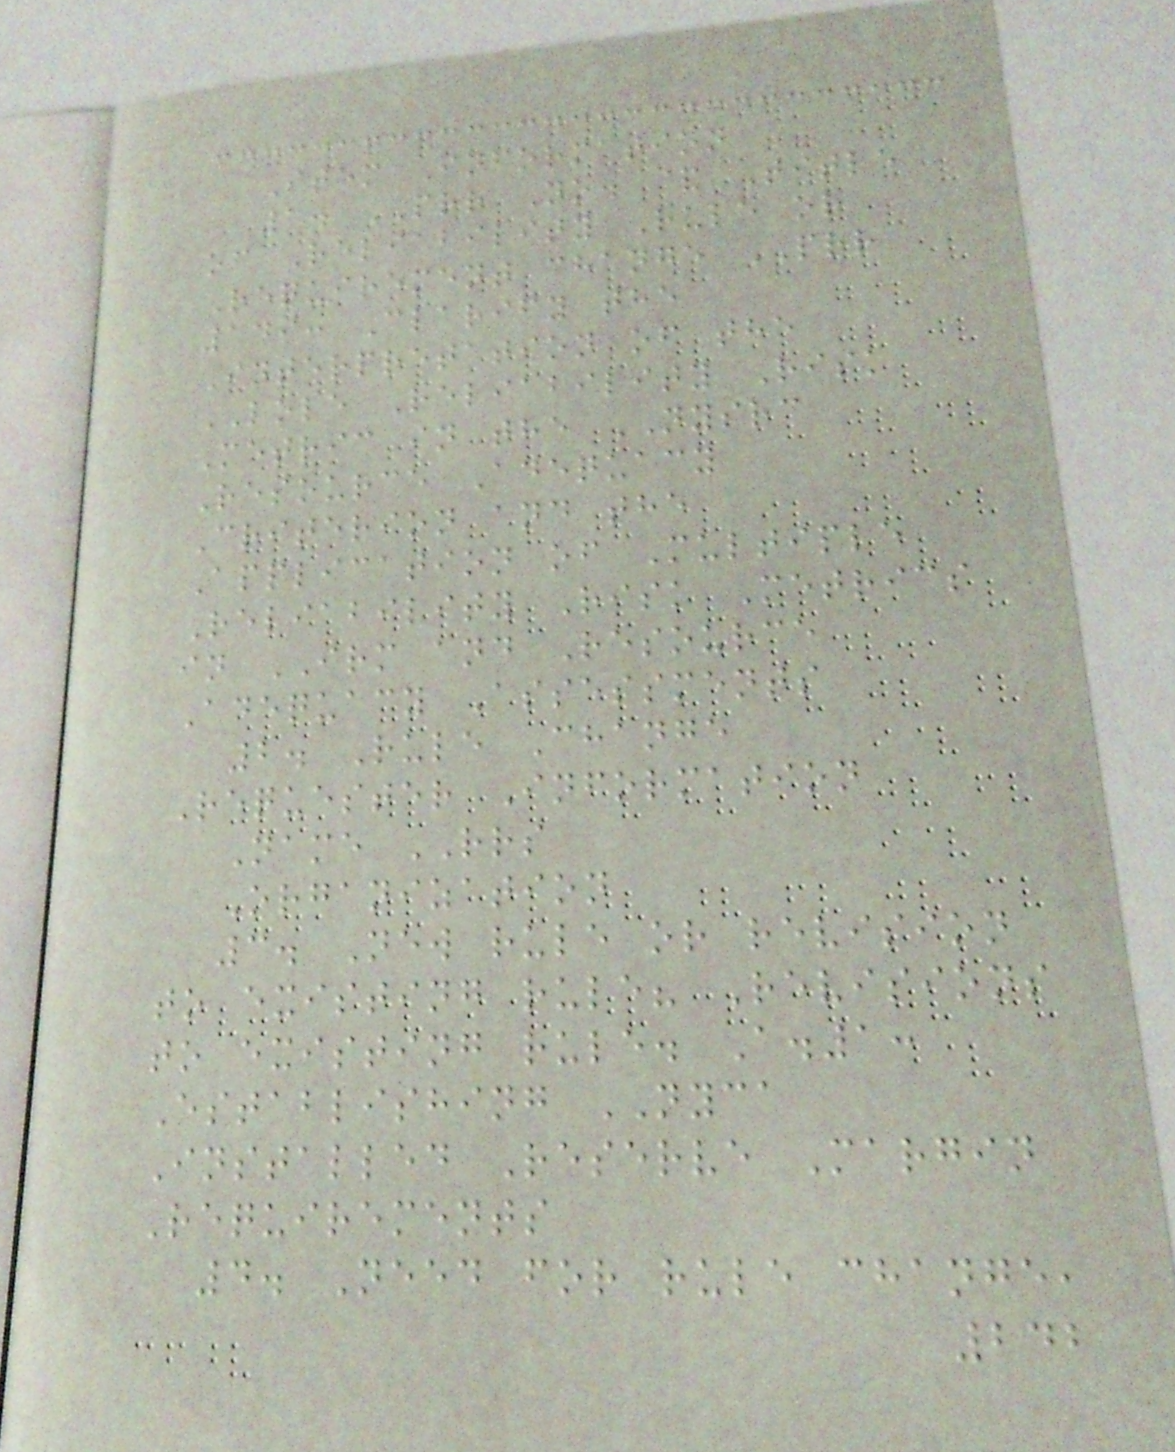Item Information
1. PRR No. & Title
of Reliability Rule or
Requirement change PRR
149: Clarify the
Interpretation of the
LOLE Reliability Risk
Metric in the NYSRC
Resource Adequacy
Criterion and the
Application of Multiple
Reliability Risk Metrics
in IRM and Resource
Adequacy Assessments
2. Rule Change
Requester Information
Name RRS
Organization
3. New rule or revision
to existing rule? Revisions
to existing rule. A.1:
Establishing NYCA
Installed Reserve Margin
Requirements
4. Need for rule change,
242
